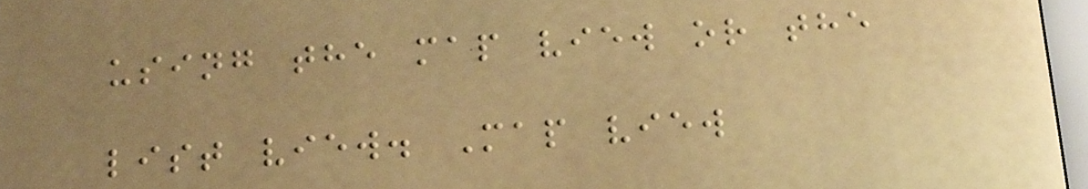using the map view or the
list view. Map view
